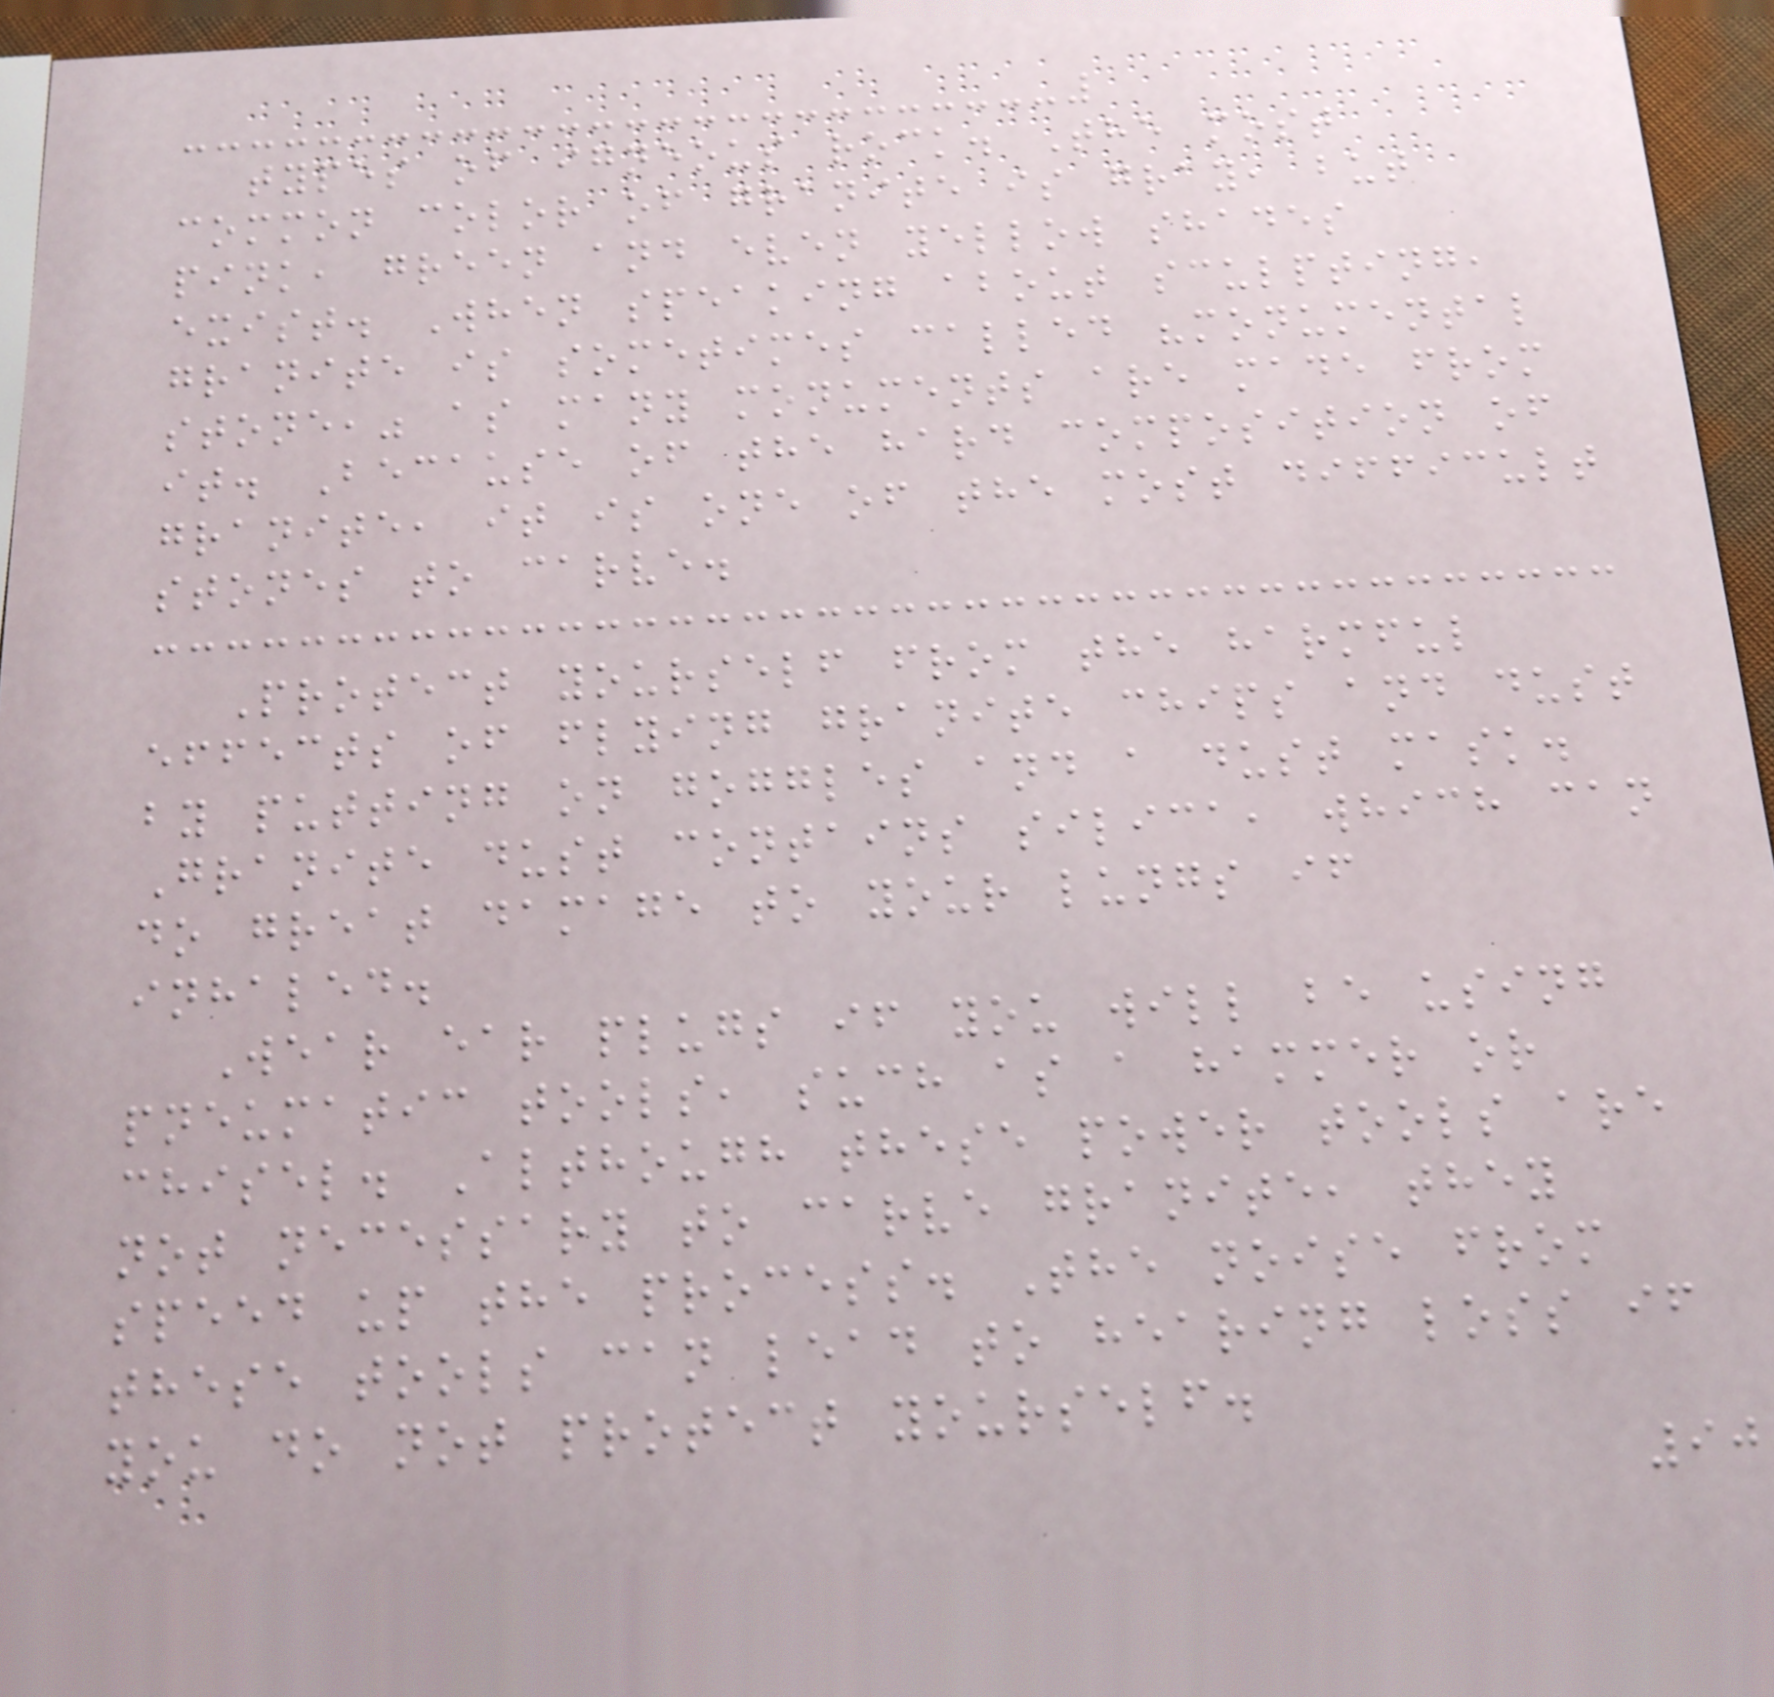types of igneous rock. The most
common color of granite is gray, but
pink, green and even yellow shades
exist. When speaking about sculpting,
granite is sometimes called "monumental
stone," as many monuments are made from
it. Because of the hard composition of
granite, it is one of the most difficult
stones to carve.
Protect yourself from the harmful
effects of flying granite chips and dust
by putting on goggles and a dust mask.
Granite dust contains silica, which can
do great damage to your lungs if
inhaled.
Wear ear plugs if you will be using
pneumatic tools, such as a hammer or
chisel. Although these power tools are
not necessary to carve granite, they
speed up the process. The noise from
these tools can lead to hearing loss if
you do not protect yourself.
90
